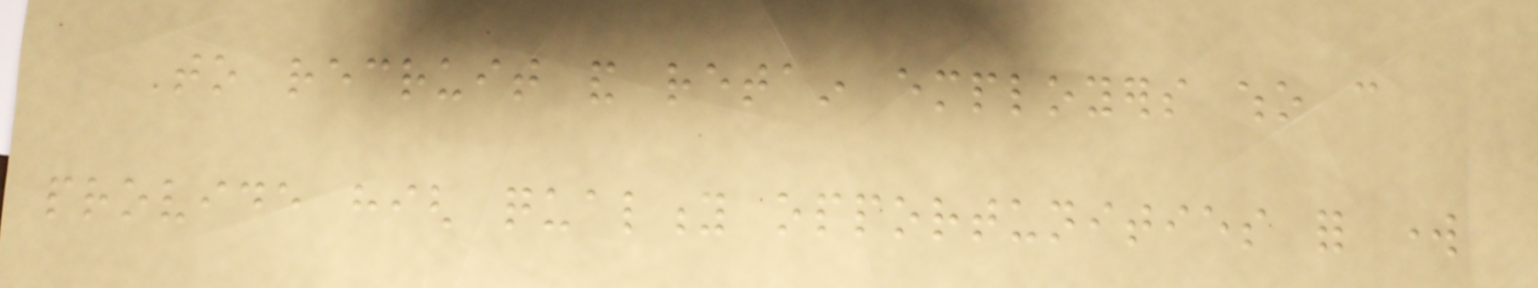To recruit and retain employers who can
provide high quality opportunities for work
